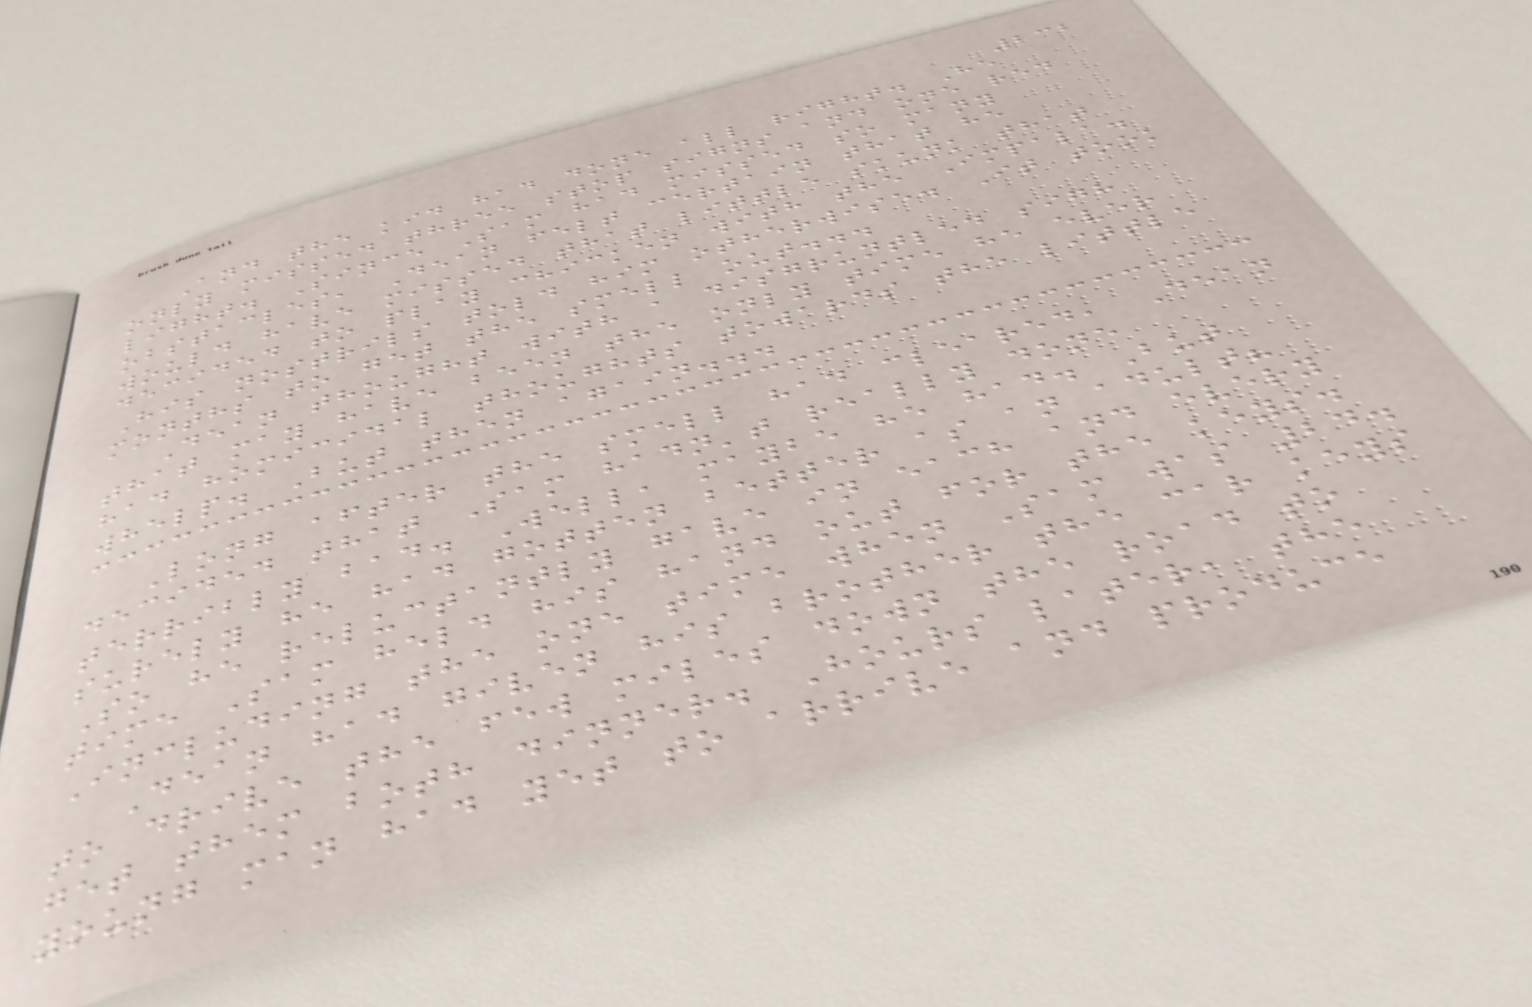232
And the kid had done all right. He
only missed three stop signs and one red
light. Since Sam had missed so many
obstacles, Dean felt certain that he
would have missed that little skunk that
decided to play chicken with the Impala.
His nostrils told him otherwise. It took
months to get the smell out...
Dean thought with a disgruntled sigh
that may have been the only time he ever
had homicidal thoughts towards the little
whelp. But then again...
Long after the smell had cleared, Dean
decided that Sam hadn't really done
terribly bad. Well, maybe he had. But
surely he had gotten better as an adult?
So he reluctantly gave in each and every
time Sam held his hand out for the keys.
Including the one time when Sam was 24.
Dean had given his brother the car keys
to drive the few miles down the road to
get them both dinner. Hours later, the
young man had yet to arrive and produce
